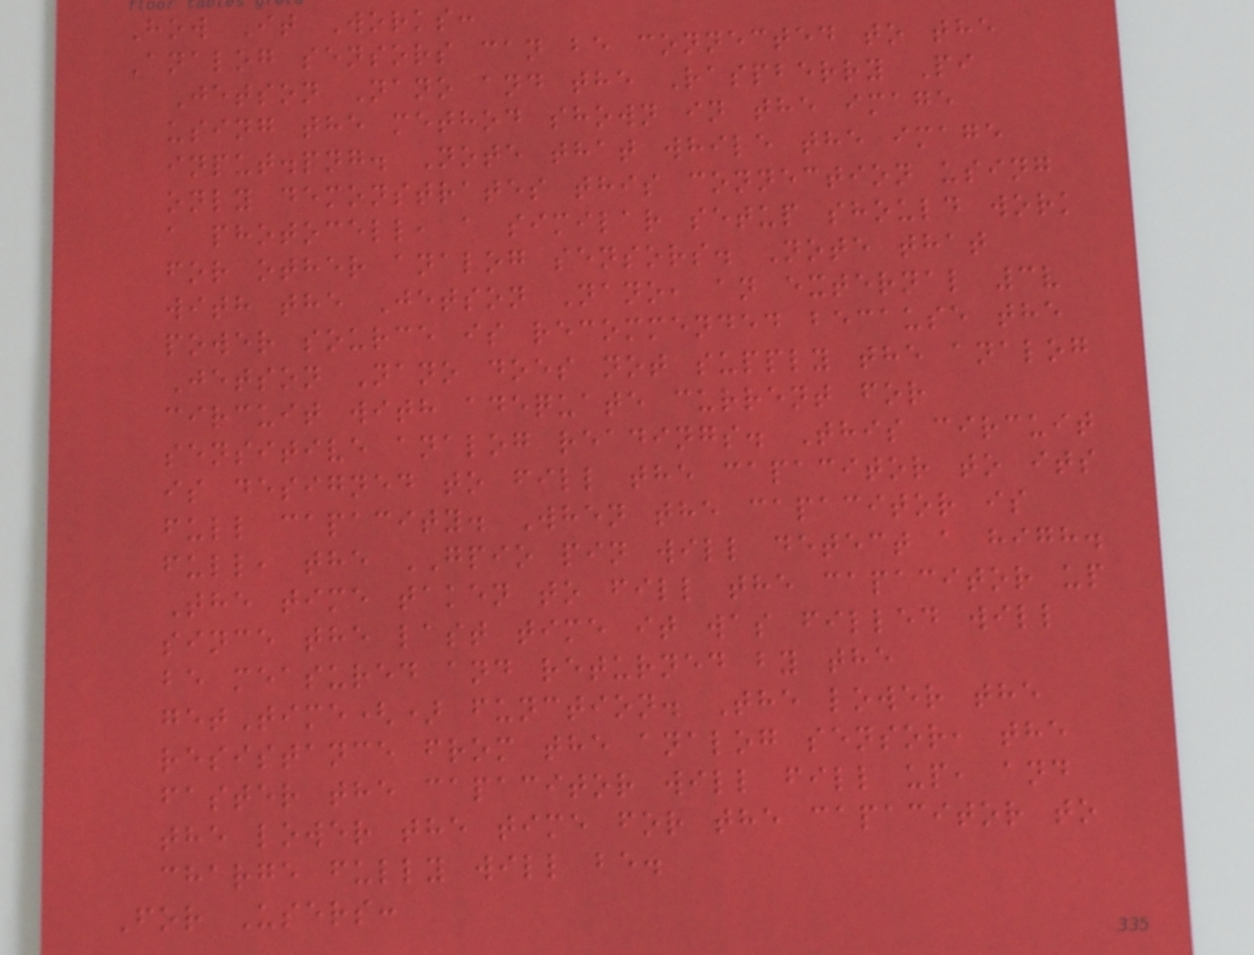How It Works:
Analog sensors can be connected to the
Jetson Nano and the Raspberry Pi
using the method shown in the image
input.png. Note that while the image
only demonstrates this connection using
a photocell, a similar setup should work
for other analog sensors. Note that
with the Jetson Nano, an external 3v
power source is recommended because the
Jetson Nano does not supply the analog
circuit with adequate current for
sensitive analog readings. This circuit
is designed to fill the capacitor to its
full capacity. When the capacitor is
full, the GPIO pin will detect a high.
The time taken to fill the capacitor up
since the last time it was filled will
be measured and returned by the
getTime() function. The lower the
resistance from the analog sensor, the
faster the capacitor will fill up, and
the lower the time for the capacitor to
charge fully will be.
For Users:
